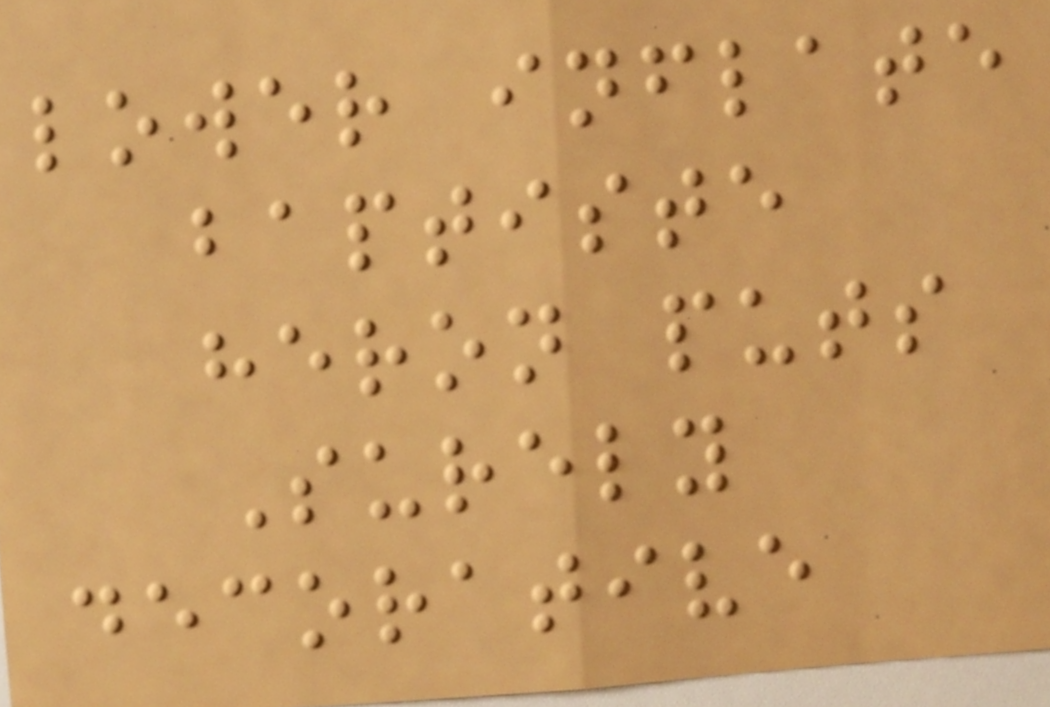lower inflate
baptiste
heron puts
Surely
decorative
